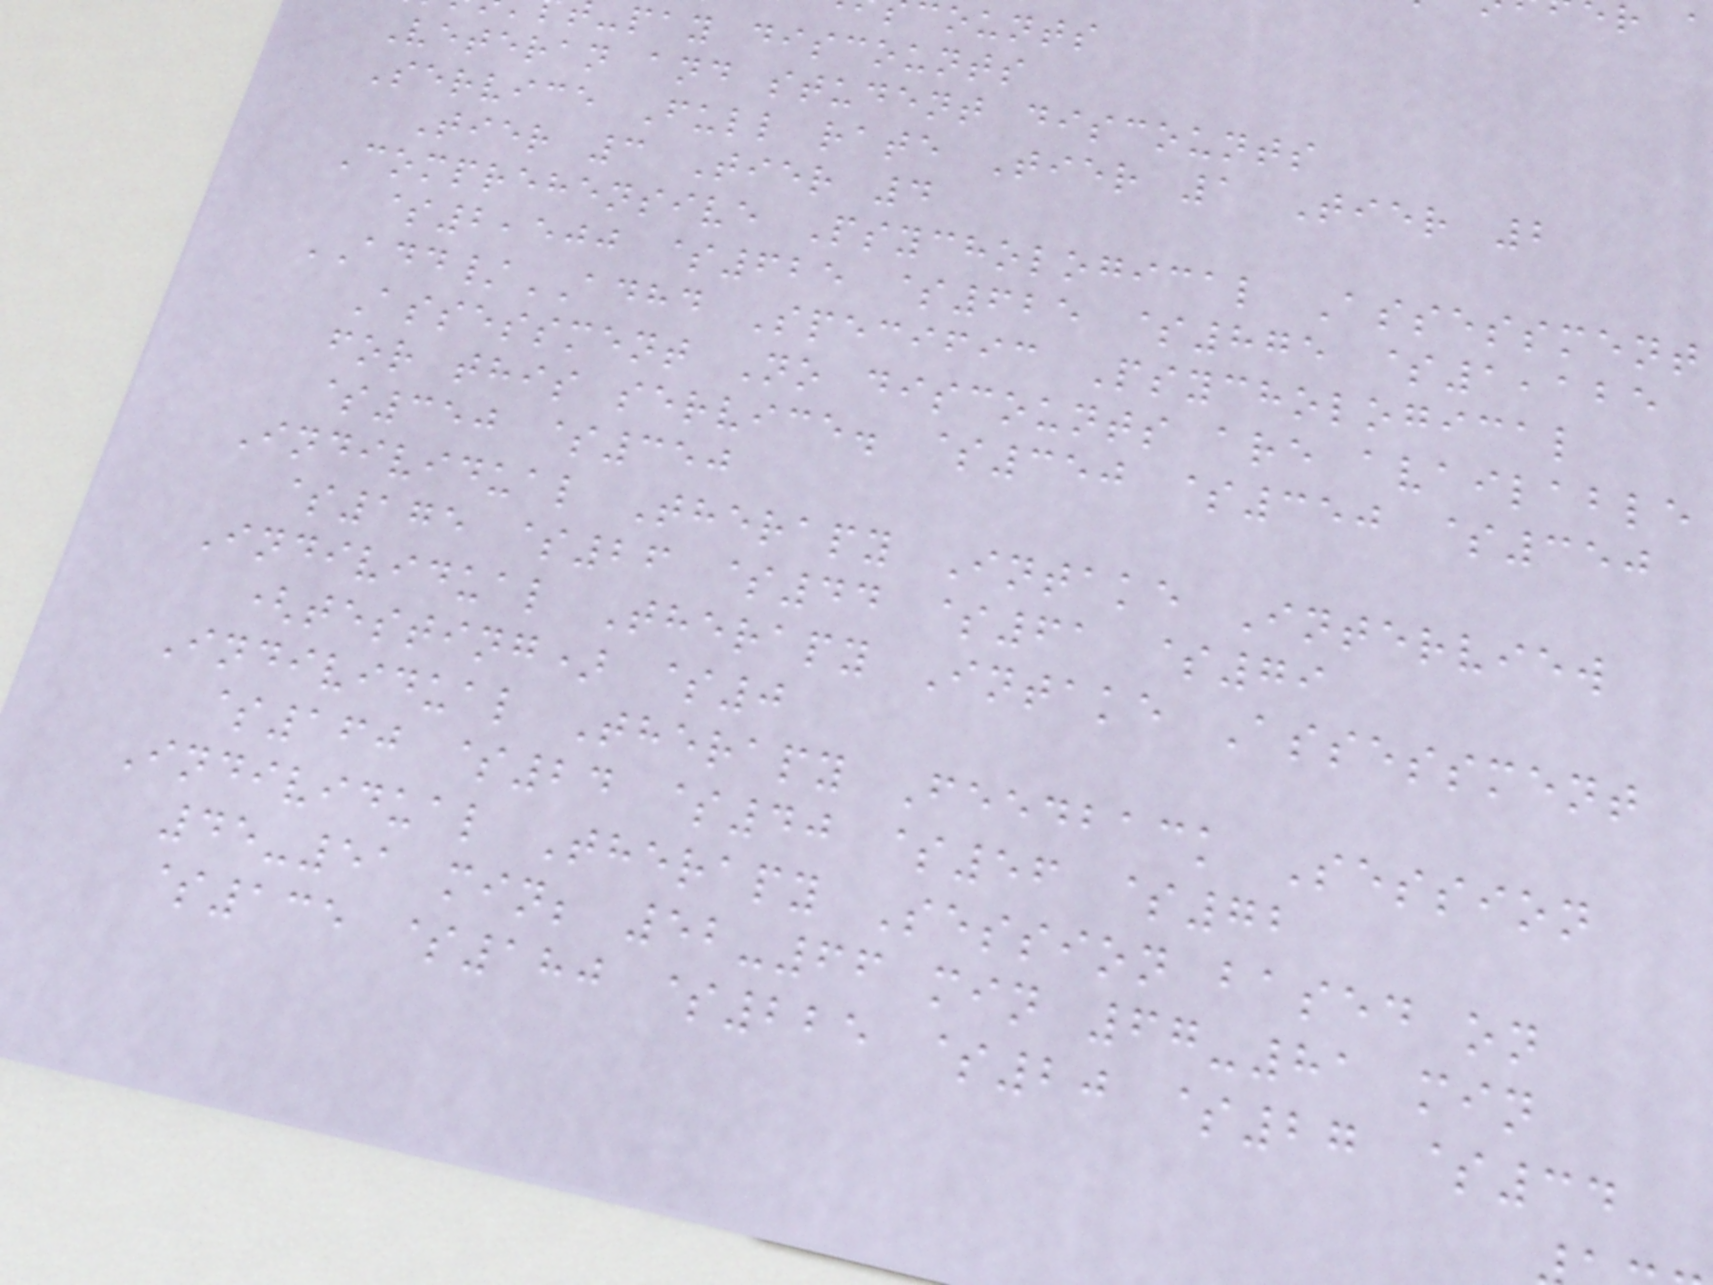counts
-pay discounts
Veteran and student discounts
Service Full rate Tier 1 Tier 2
Tier 3 Tier 4
Comprehensive Psychological Assessment
$2,500 $625 $625 $875 $1,125
ADD/ADHD Specific Psychological
Assessment No discounts are available
for this service. $350 $350 $350
$350 $350
Individual Therapy Intake Interview
$175 $26 $44 $61 $79
Individual Therapy Intake Assessment
(testing) $0
Individual Therapy Feedback Session
$160 $24 $40 $56 $72
Individual Therapy Session based on
45-51 min; 52-66 min 67-81 min
$135 $180 $225 $20 $27 $34
